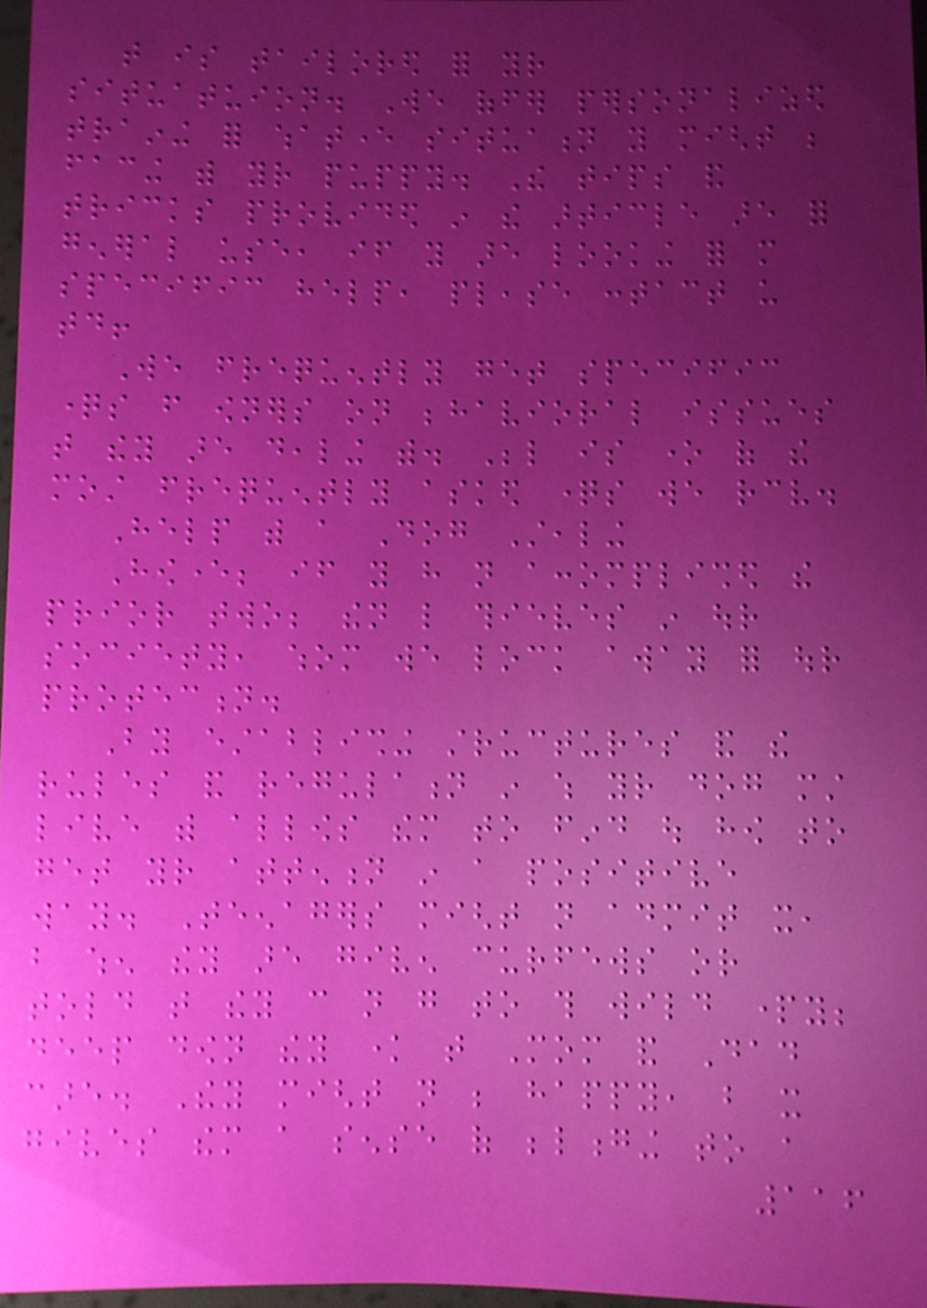that is tailored for your
situatuion. We offer personalized
training for whatever situation you might be
facing with your puppy. The tips and
tricks provided in the article are for
general use, if you are looking for more
specific help, please contact us
today!
We frequently get specific
questions from owners on behavioral issues
that they are dealing with. Below is one of the
most frequently asked questions we receive.
Help with a Dog Stealing
However; if you have not accomplished the
prior two; then like thieves in our
society, whom we lock away for our
protection.
By establishing structures and the
rules and regulation in which your dog must
live with allows them to find out how to
get your attention in a positive
way. Teenagers might not admit it,
but when they are given curfews or
told that they can not go to this wild party;
deep down they know that Mom and Dad
care. They might not be happy, but it
gives them a sense of belonging to a
116
